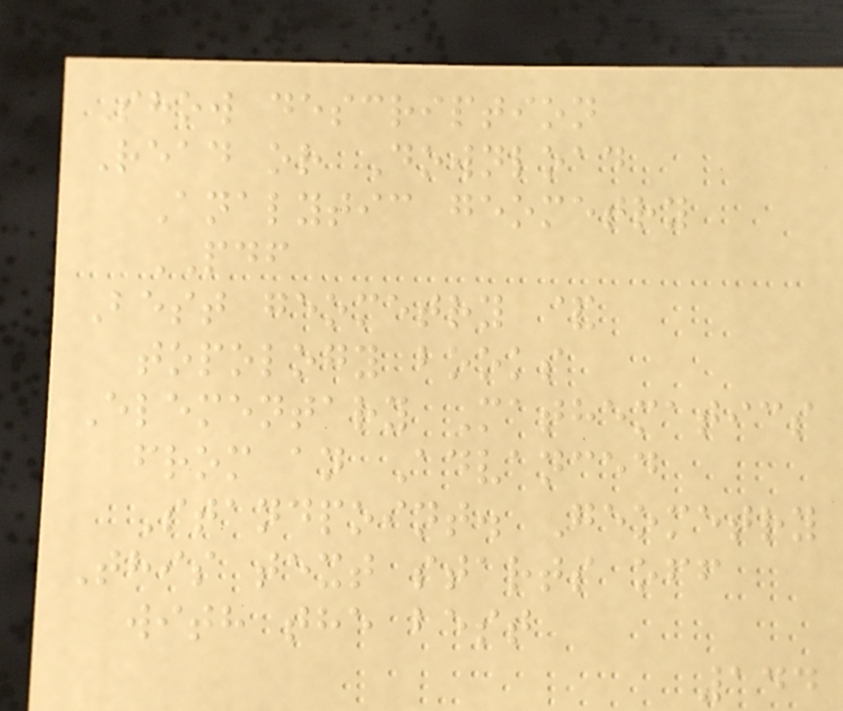Show description
Read or Download
Analytic geometry
PDF
Best geometry &
topology books
Elementary Mathematics
from an Advanced
Standpoint. Geometry
This text starts off
with the best
144
